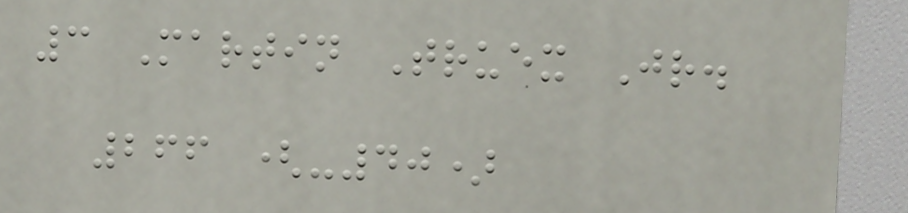3 Martin Truex Jr.
266 (-40)
